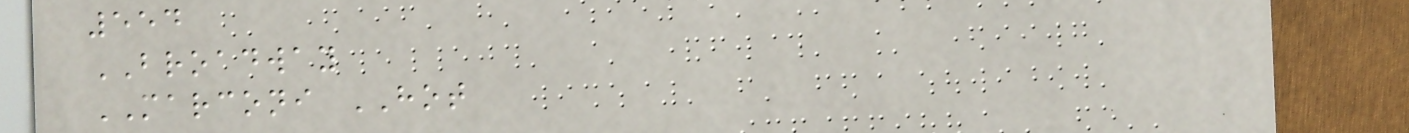554
BROADWAY
MARCONI HOT
